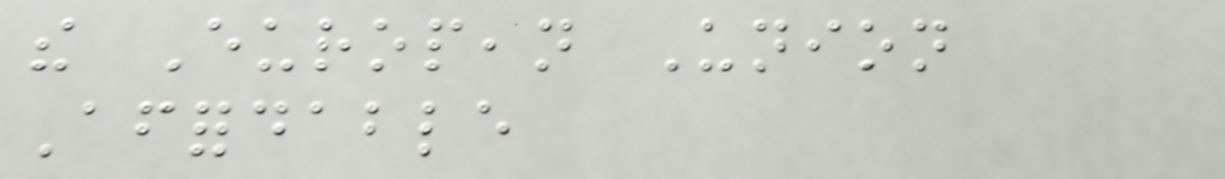the European Union
Affordable
